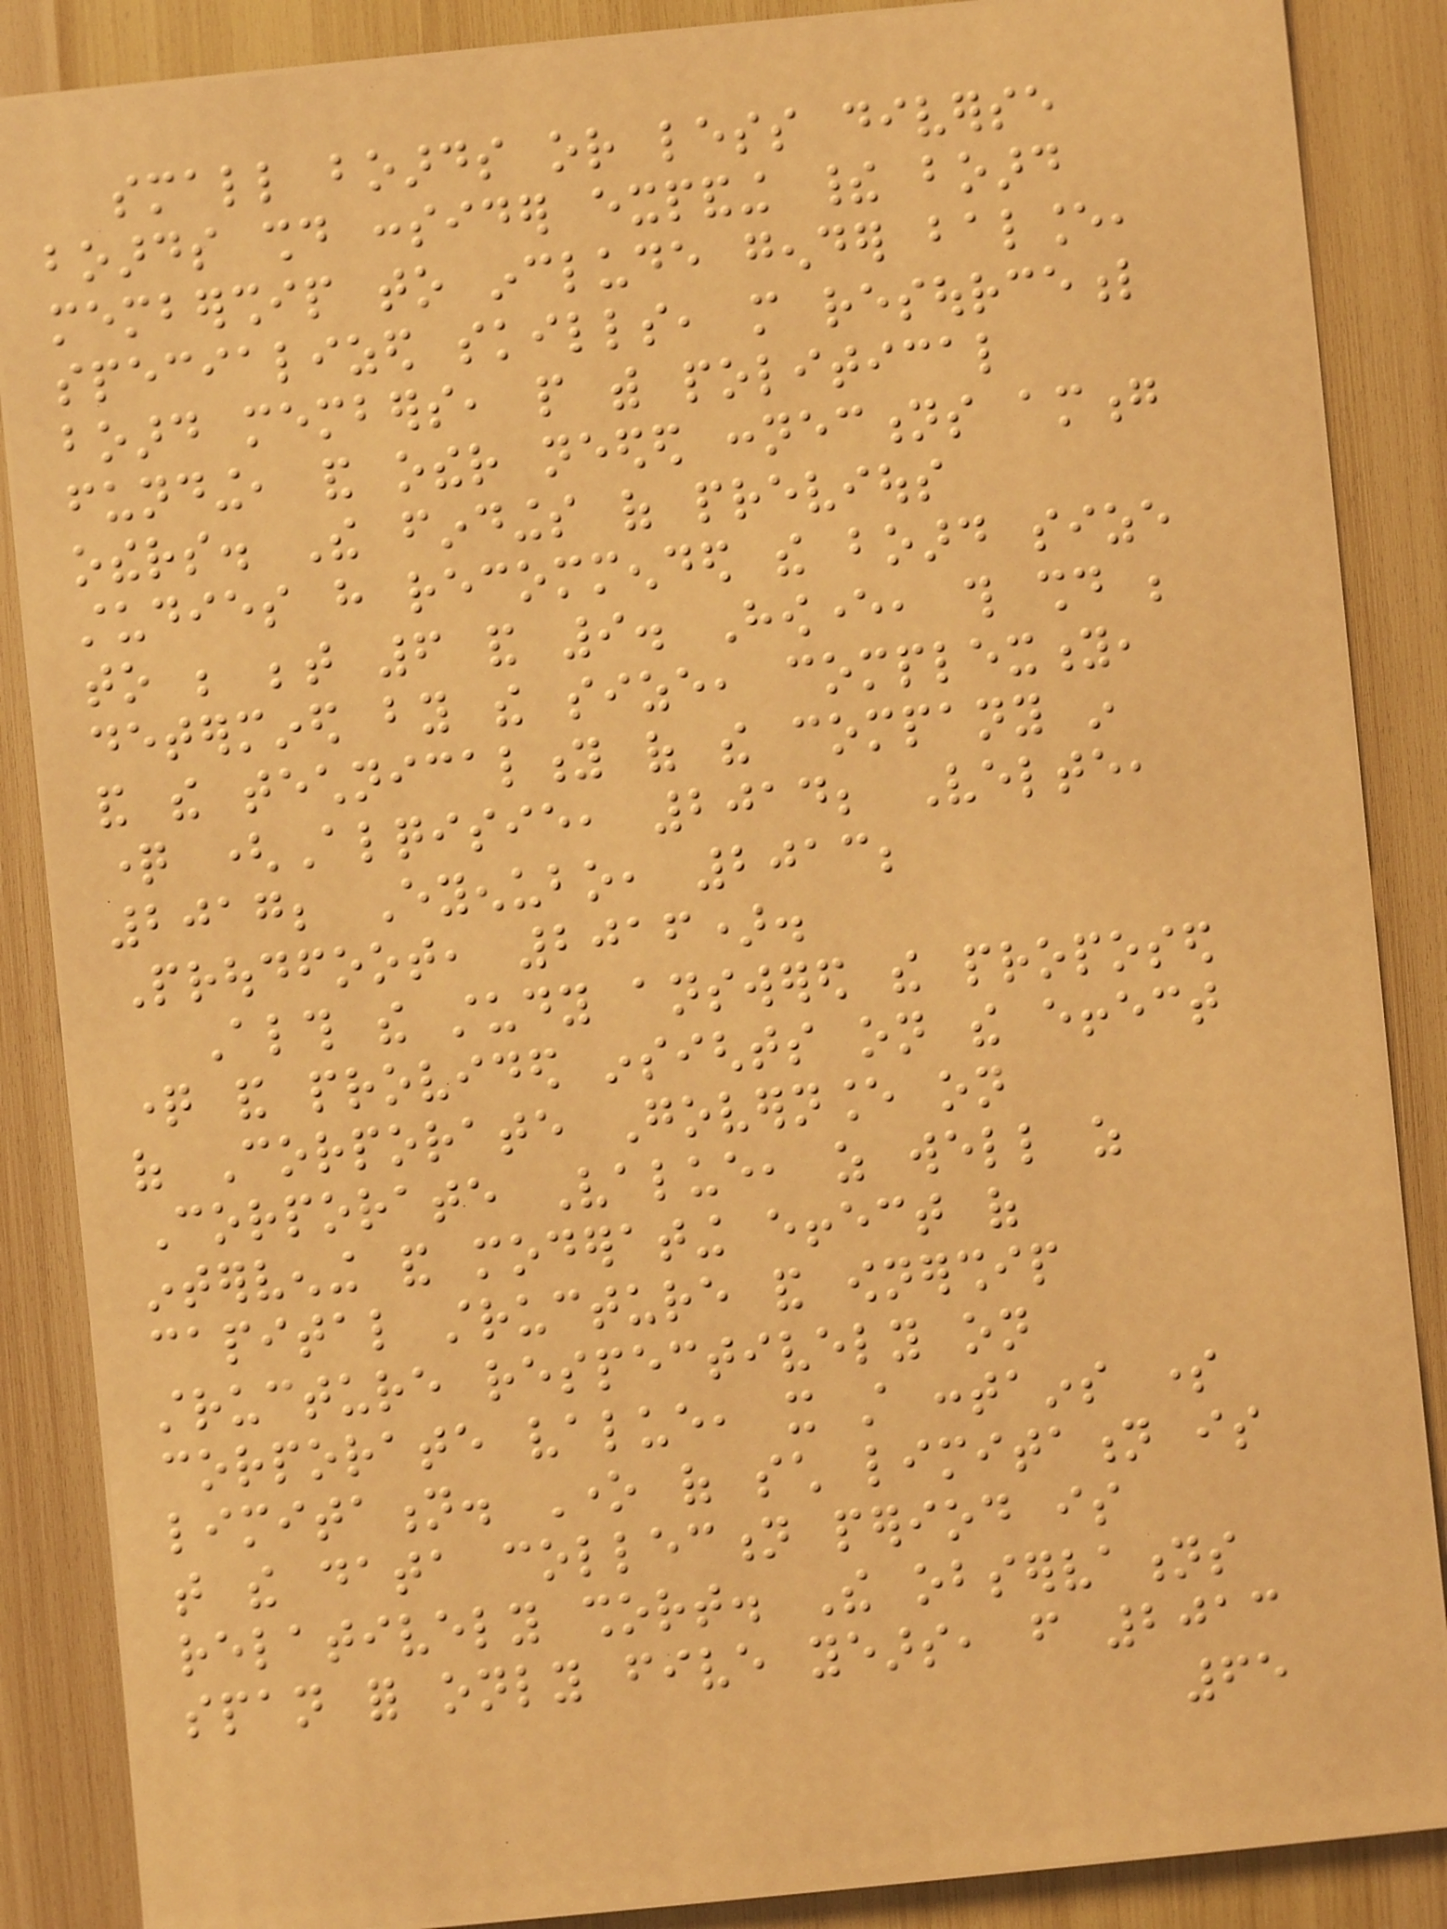small boards or less diverse
boards should consider expanding their board
membership to include gender balance,
specialized skills, more resourceful
board members, people with political
funding, and other needed connections among
others. The findings of previous
studies have recommended the board size
to be between 6 and 9. However, this should be
determined by the size, complexity,
and the technicality of the company in
question (Alqisie, 2014; Velte,
2017; Eyenubo, 2013;
Proudfoot, 2016).
Although the study answered the proposed
question and provided insights on the effect
of Corporate Governance on
Corporate Value, as well as
intervening and moderating effect of
capital structure and ownership
structure respectively on
corporate value, it still contains some
limitation. One of such limitation is
that the data collection period is
relatively short. The observations
span for only five years, from 2013
65
